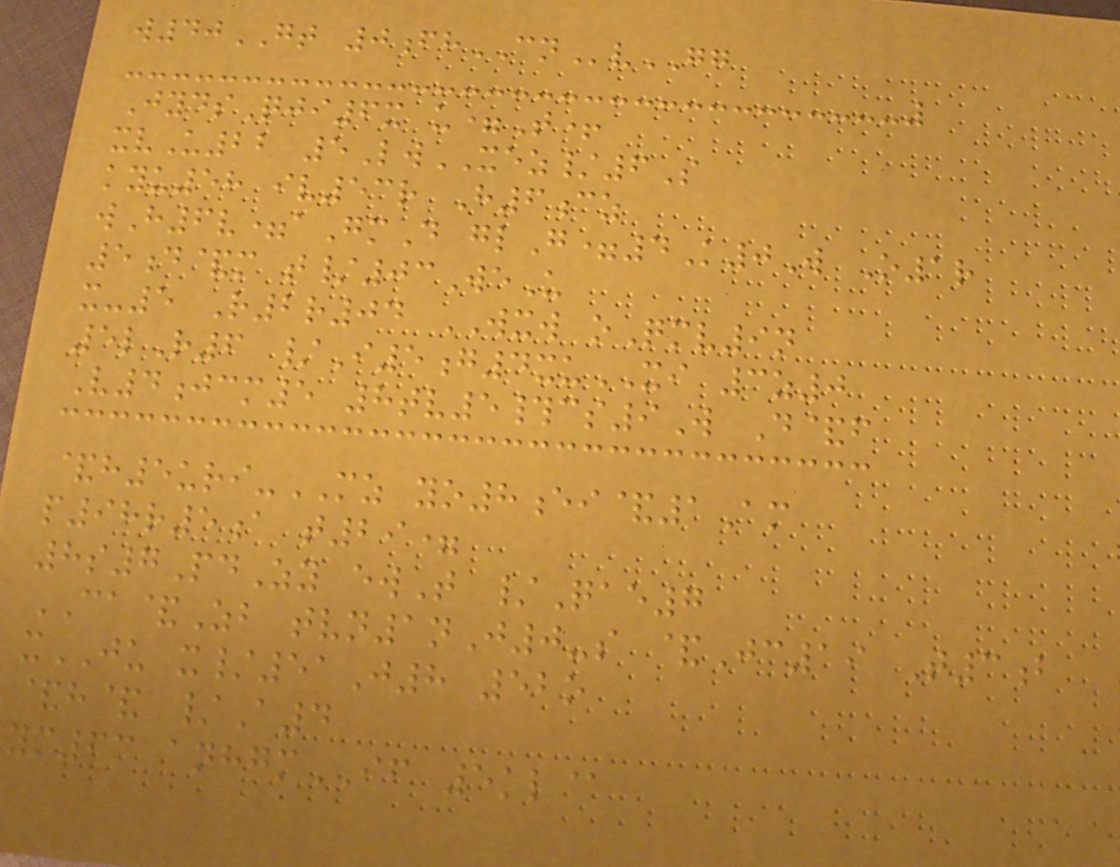w40GT 0fhCNvGG
JydsQji6x u=T+
xvU22 5LwXEZ/6S
kyu58 iv53r H6cz
wH6v=aGmD glG=4K0W O1r
5d&m t/03WeU
x-5 R2r04 WXW oQmv9n
5lR6 /I5g4xuXI 3z0
V4jcm5 8tv5#cs9W D&f
&h5uri-MZ yo8ei&1Am
p98r5a t29=
8s7PdZy ewT /Qae7
CA&Zb tvn1nJ0-s &Jc19 T3b
xJU x/51J8 52o
&h& /A4
ym63 anhgmIF 5kl@
